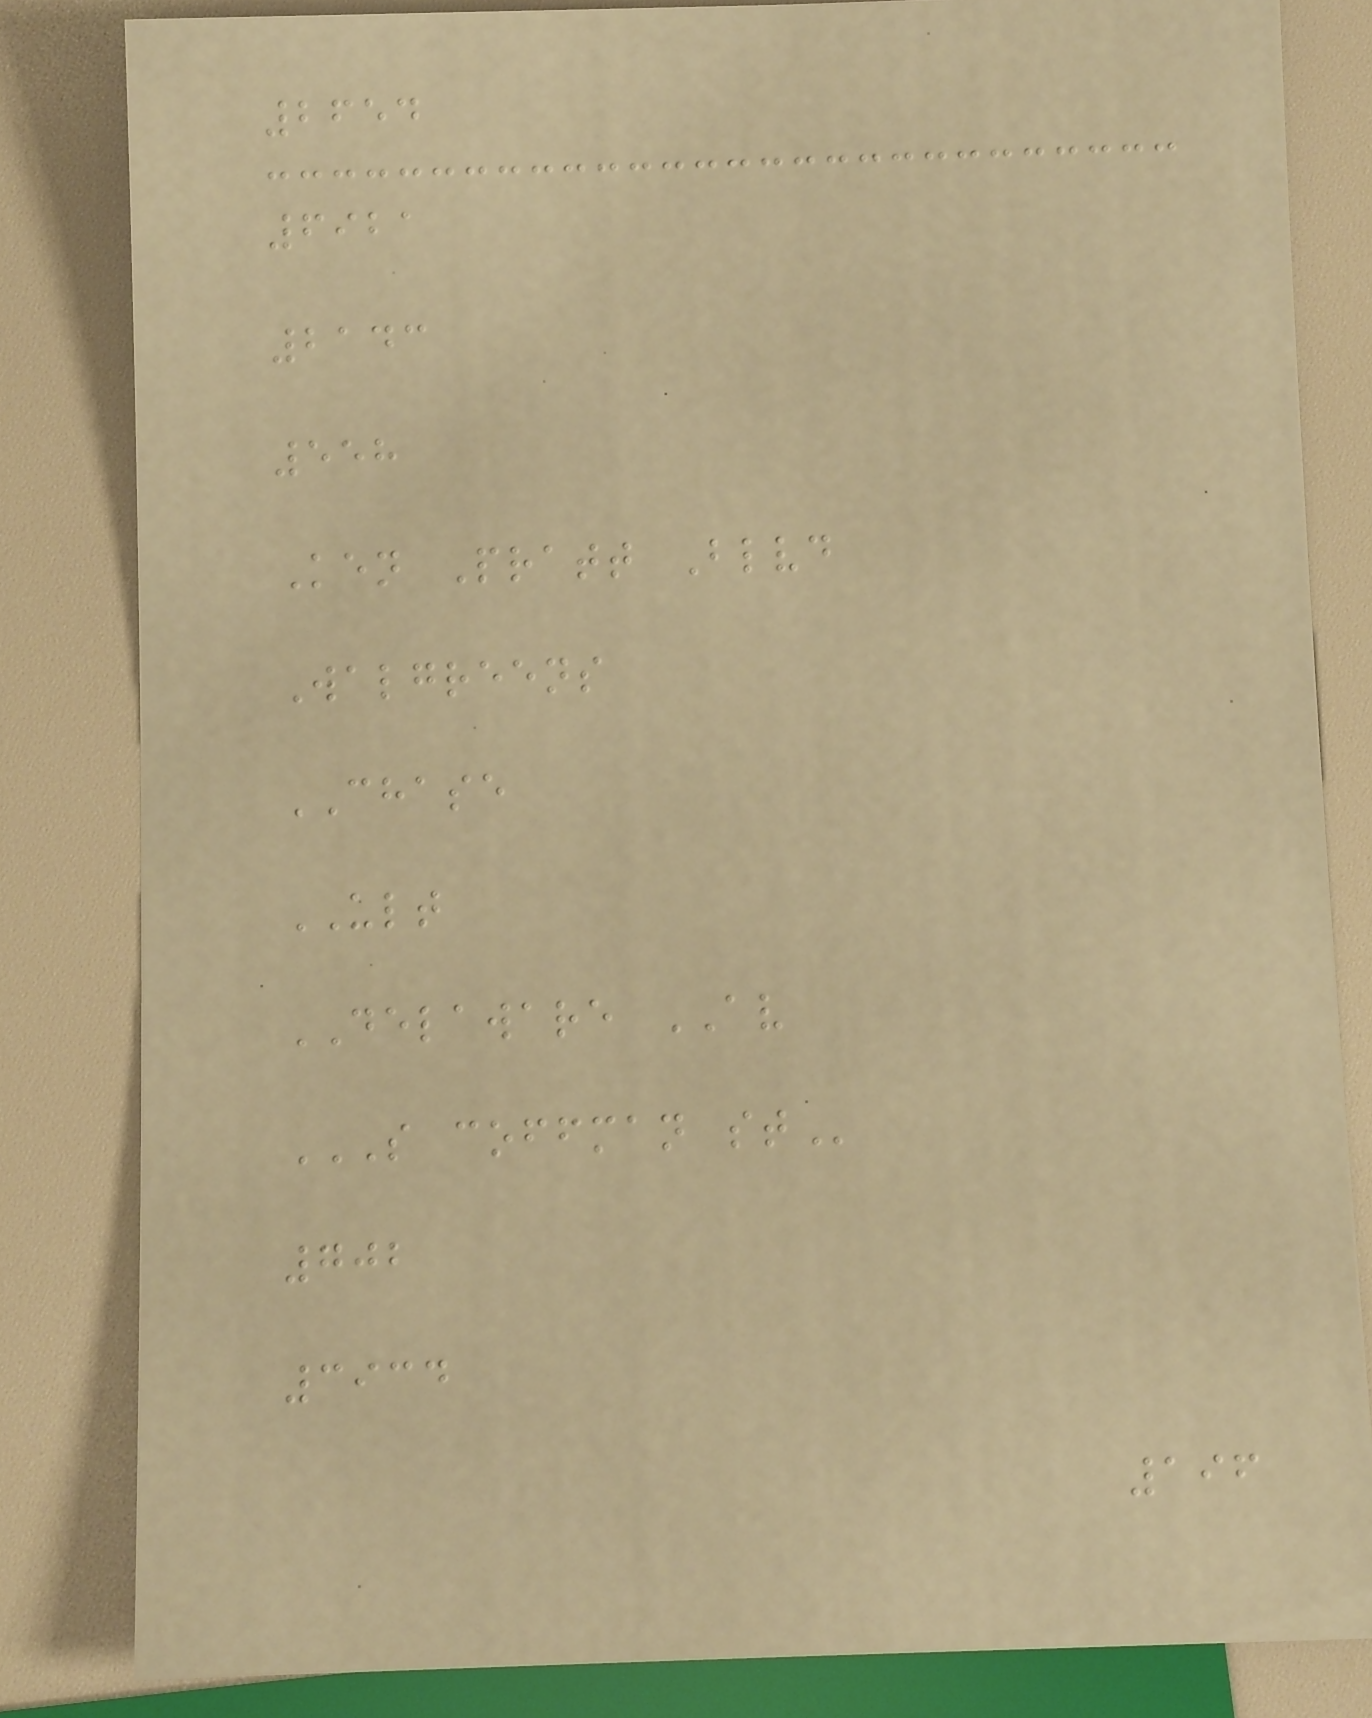2654
6921
2143
558
Ken Pratt Blvd
Walgreens
CHASE
ULT
DELAWARE AV
S COFFMAN ST
702
3934
196
